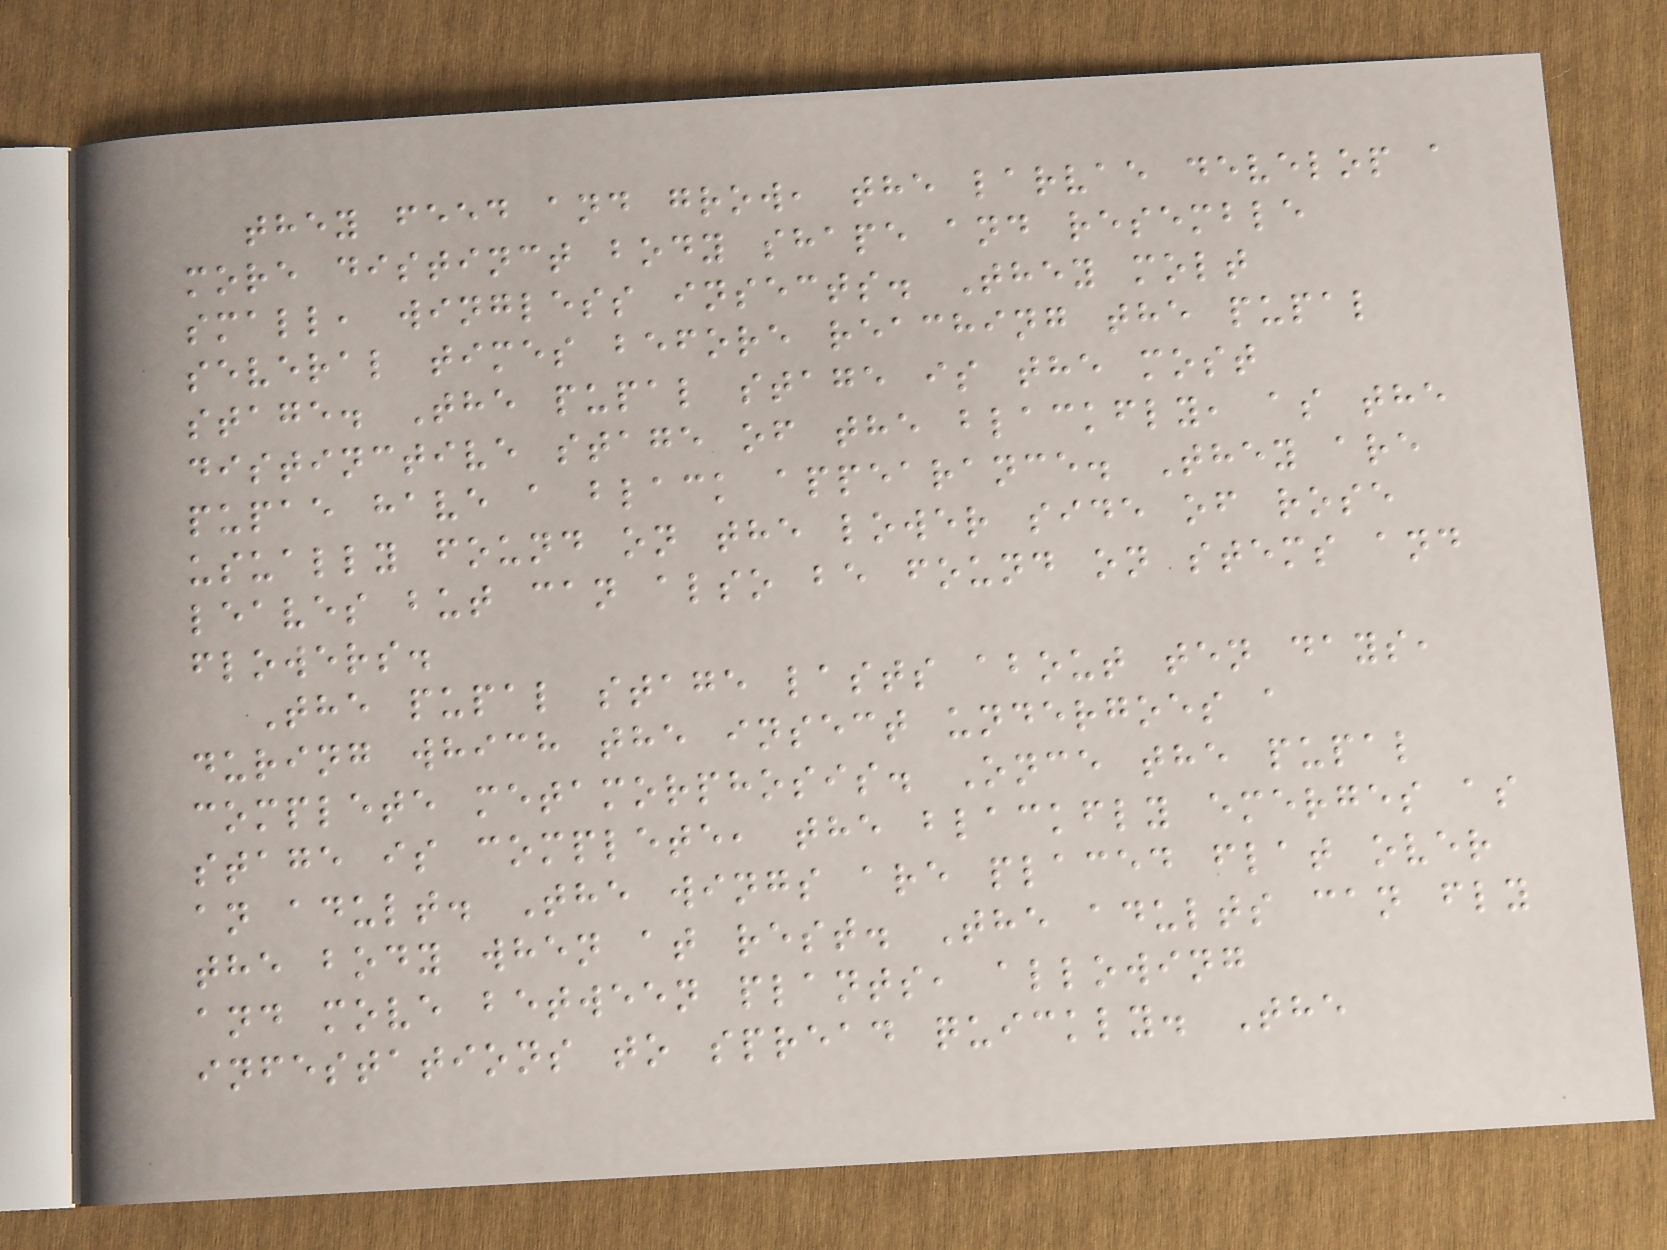they feed and grow, the larvae develop a
more distinct body shape and resemble
small, wingless insects. They molt
several times before reaching the pupal
stage. The pupal stage is the most
distinctive stage of the blackfly, as the
pupae have a black appearance. They are
usually found on the lower side of rose
leaves but can also be found on stems and
flowers.
The pupal stage lasts about ten days,
during which the insect undergoes a
complete metamorphosis. Once the pupal
stage is complete, the blackfly emerges as
an adult. The wings are placed flat over
the body when at rest. The adults can fly
and move between plants, allowing
infestations to spread quickly. The
